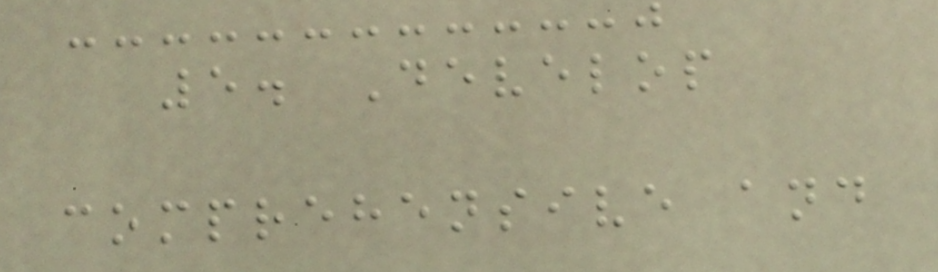5. Develop
comprehensive and
